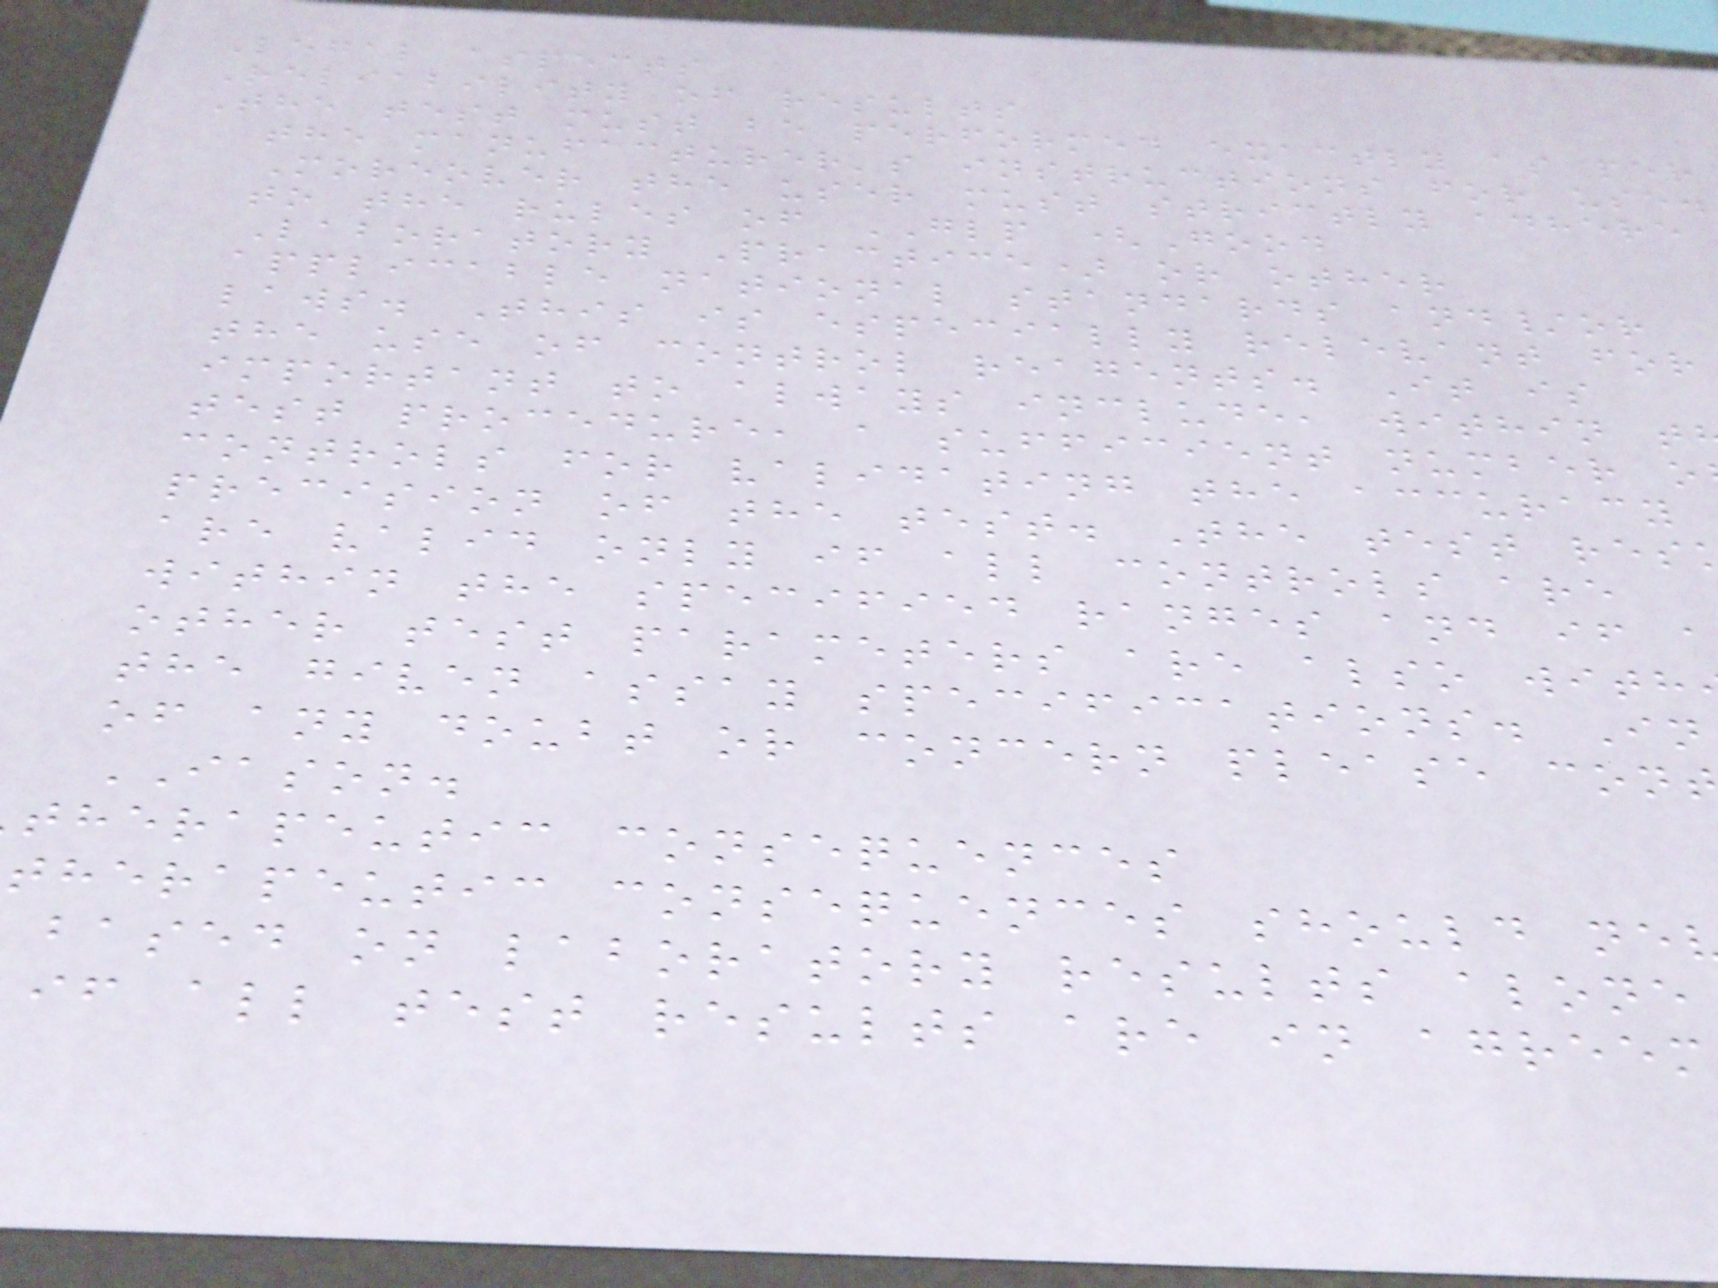Legal aspects
Reliability of results
The test must be performed exactly as per
the manufacturer's instructions for use.
Moreover the user must strictly adhere
to the rules of GLP (Good
Laboratory Practice) or other
applicable national standards and/or
laws. This is especially relevant for
the use of control reagents. It is
important to always include, within t
test procedure, a sufficient number o
controls for validating the accuracy
precision of the test. The test res
are valid only if all controls are
within the specified ranges and if a
other test parameters are also with
the given assay specifications. In
of any doubt or concern please con
IASON.
therapeutic consequences
therapeutic consequences should ne
based on laboratory results alone
if all test results are in agreem
